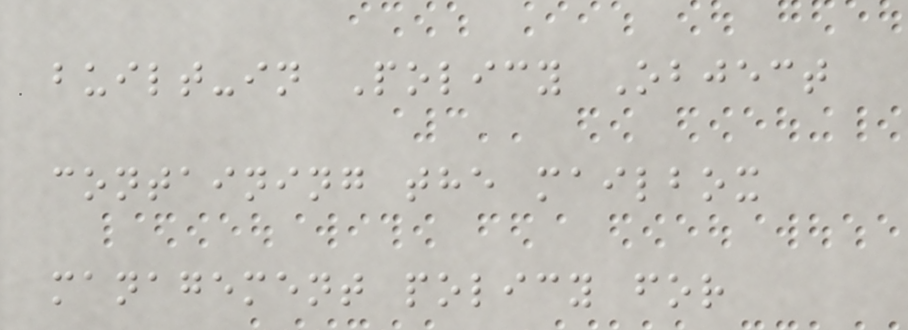built-in Policy Object
containing the mailbox
management policy for
